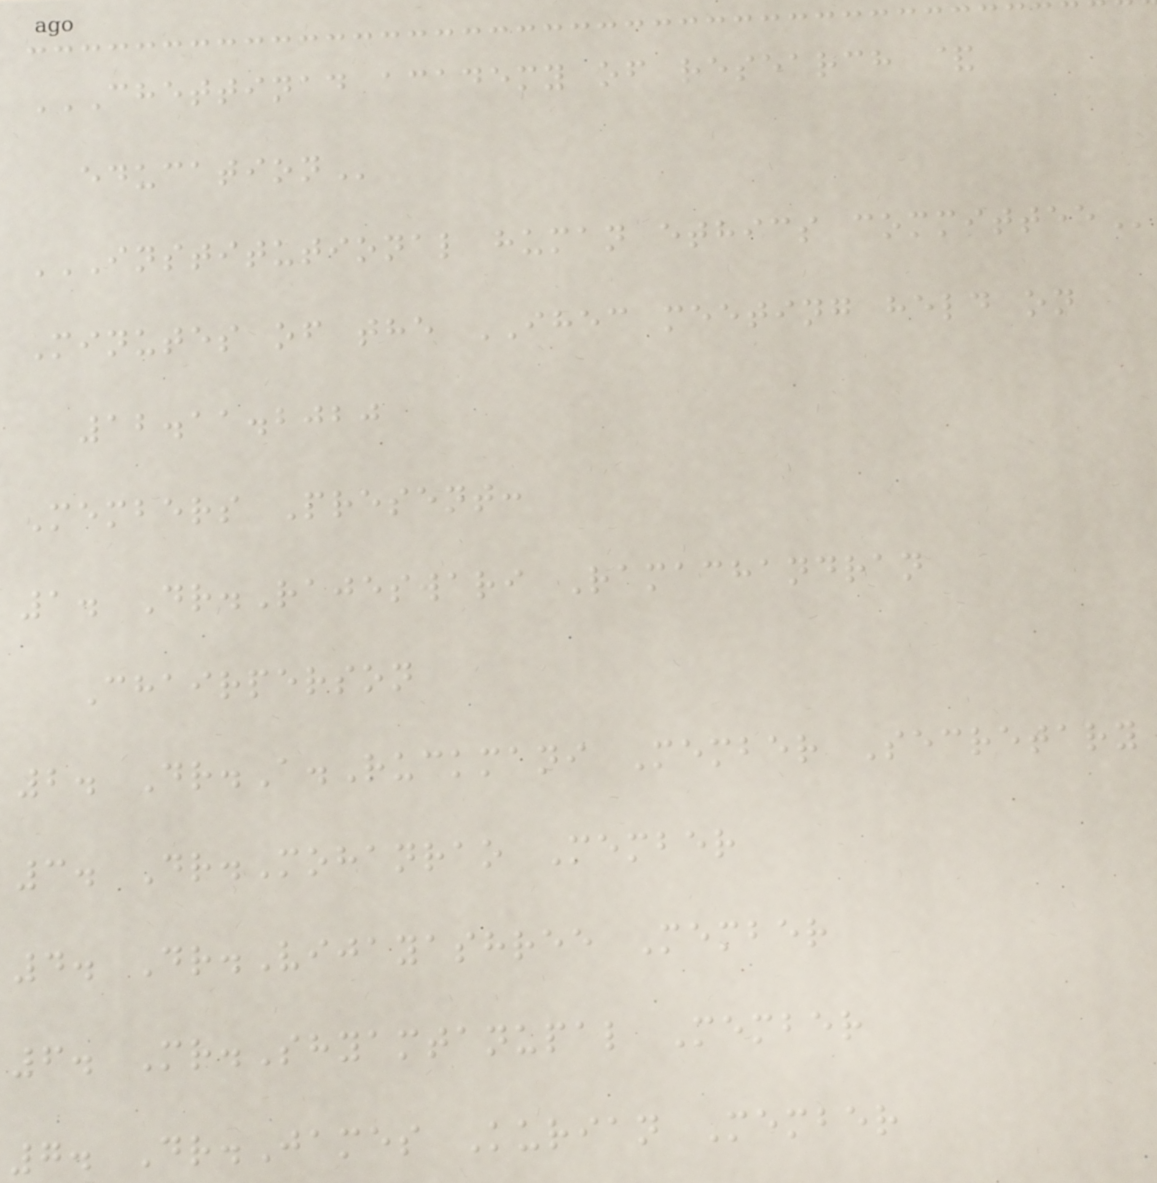CHETTINAD ACADEMY OF RESEARCH &
EDUCATION
INSTITUTIONAL HUMAN ETHICS COMMITTEE
Minutes of the IHEC meeting held on
12.11.2020
Members Present:
1. Dr.Rajeswari Ramachandran
Chairperson
2. Dr.A.Ruckmani Member Secretary
3. Dr.Mohanrao Member
4. Dr.Vijayashree Member
6. Mr.Shyamtanupal Member
7. Dr.James Kurian Member
